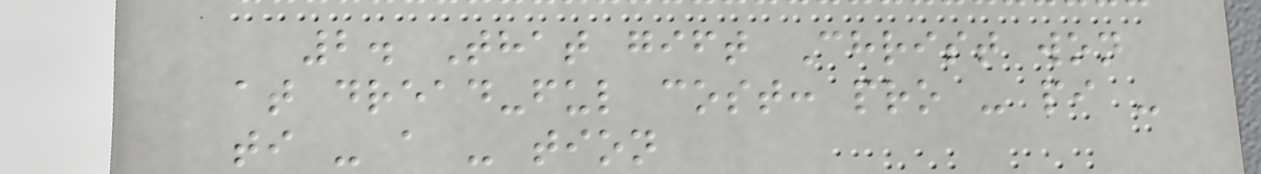2. That gift Christ won
at dread-ful cost: pro - pi -
ti - a - tion
